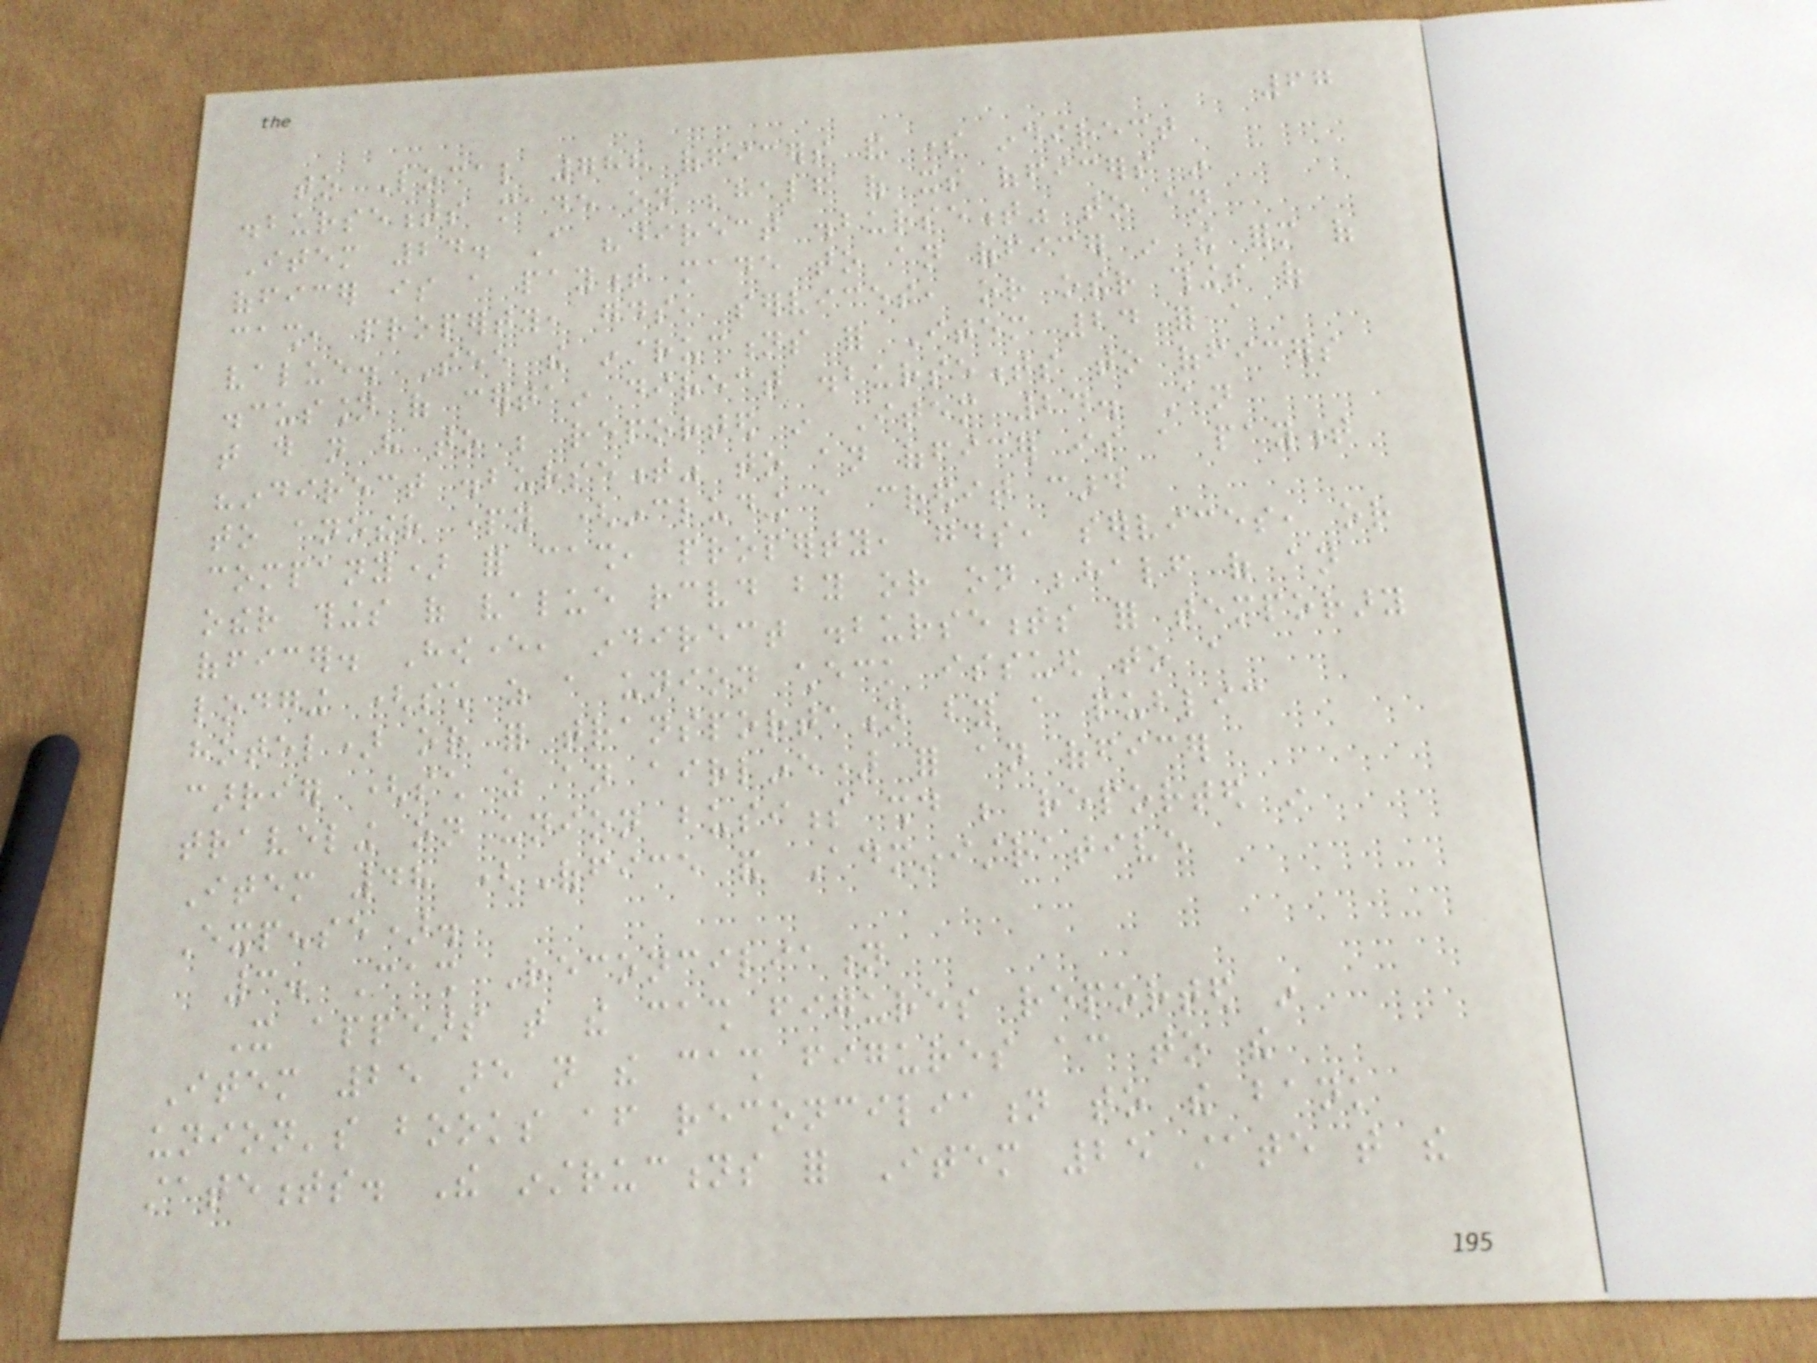67
to Local 788 officers and some indirect
disbursements made on behalf of its officers in
Item 24. A "direct disbursement" to an
officer is a payment made to an officer in the form of
cash, property, goods, services, or other things of
value. See the instructions for Item 24 for a
discussion of certain direct disbursements to officers
that do not have to be reported in Item 24. An
"indirect disbursement" to an officer is a payment
to another party (including a credit card
company) for cash, property, goods, services, or
other things of value received by or on behalf of an
officer. However, indirect disbursements for temporary
lodging (such as a union check issued to a
hotel) or for transportation by a public
carrier (such as an airline) for an officer
traveling on union business should be reported in
Item 48 (Office and Administrative
Expense).
3. Cash Reconciliation
It appears that the cash figures reported in
Item 25 are not the cash figures according to the
union's books after reconciliation to the bank
statements. The instructions for Item 25 state that the
